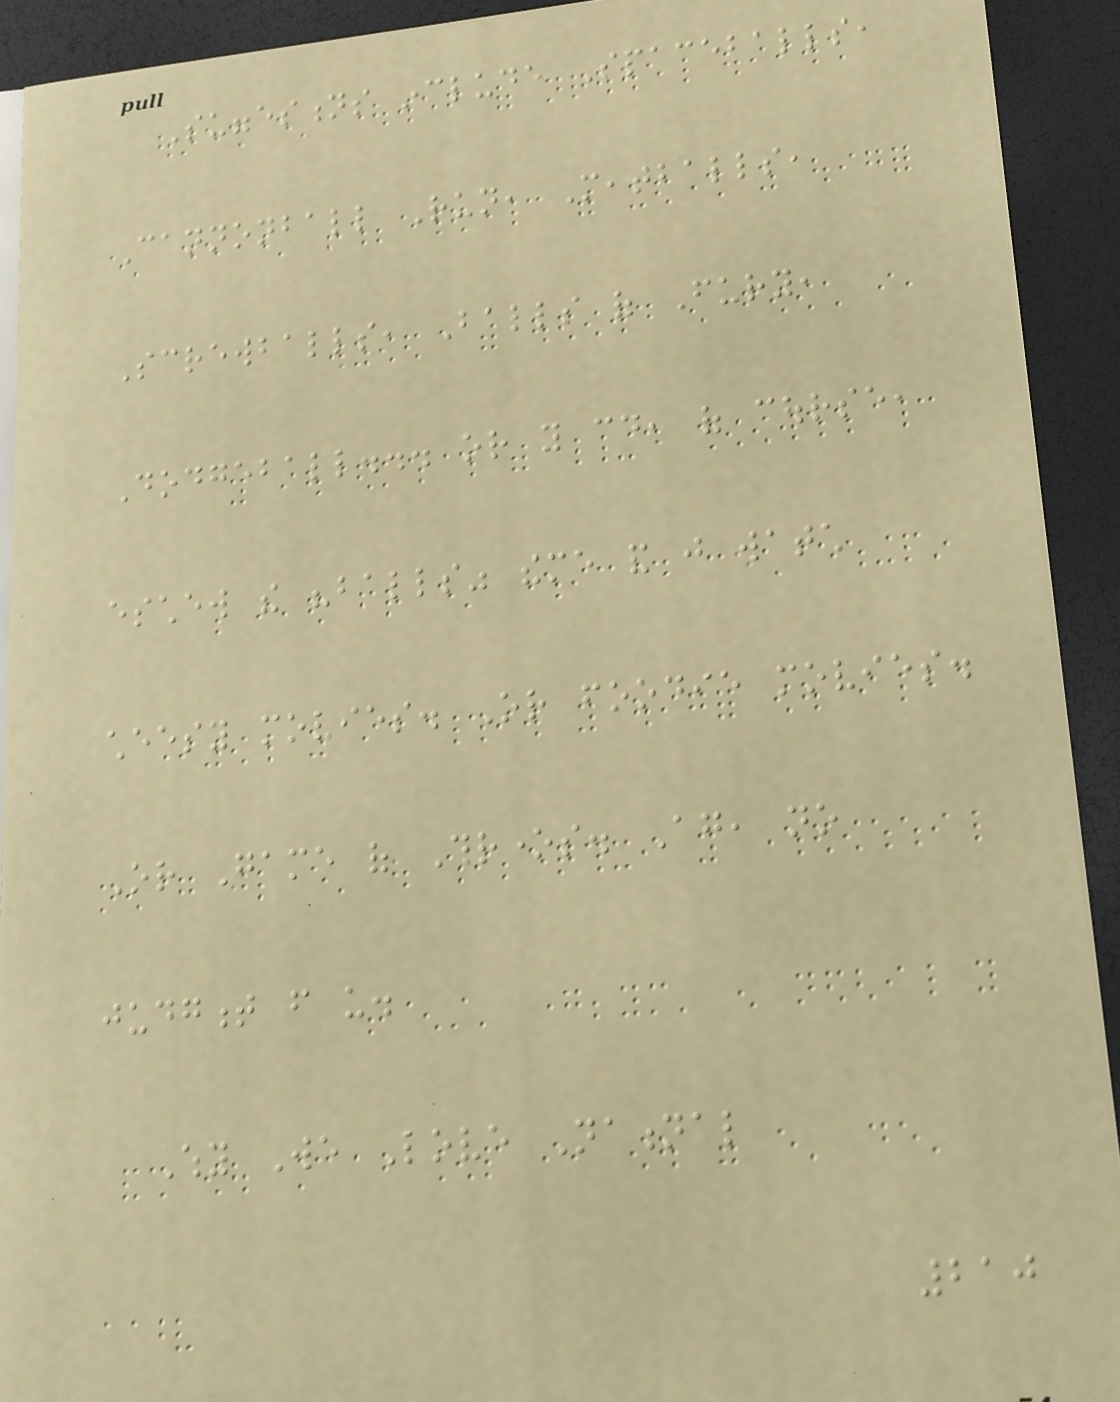Suggestions include Spaceballs,
Cannonball Run, Meatballs,
Screwballs, Balls of Fury,
Dodgeball... or you could, of course,
eschew the "balls" theme and just watch
cheesy movies. Or foodie movies.
Or Game of Thrones. Again, no
judgment from us.
Why We Love National
210
